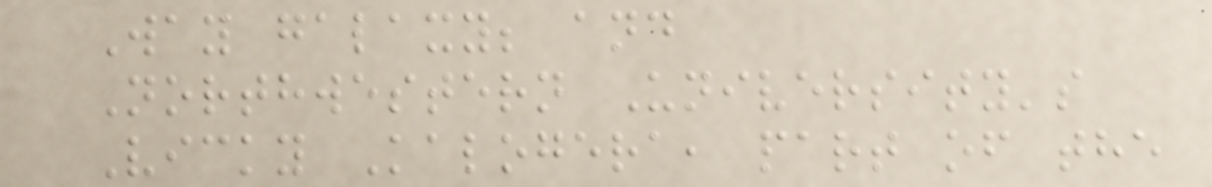Way galaxy; and
Northwestern University's
Vicky Kalogera, part of the
